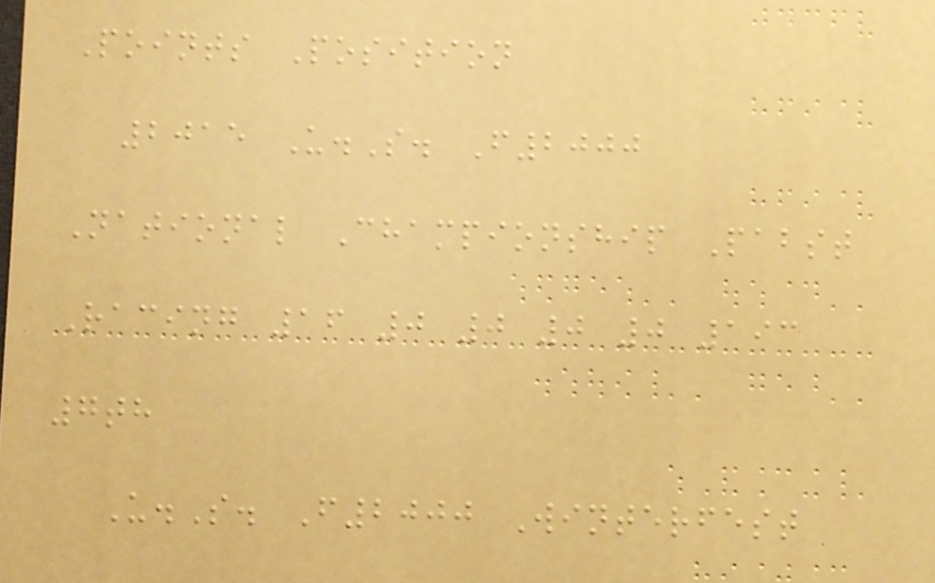Points Position
2015 U.S. F2000
National Championship Pabst
Racing 16 0 0 0 0 193
7th
U.S. F2000 Winterfest
